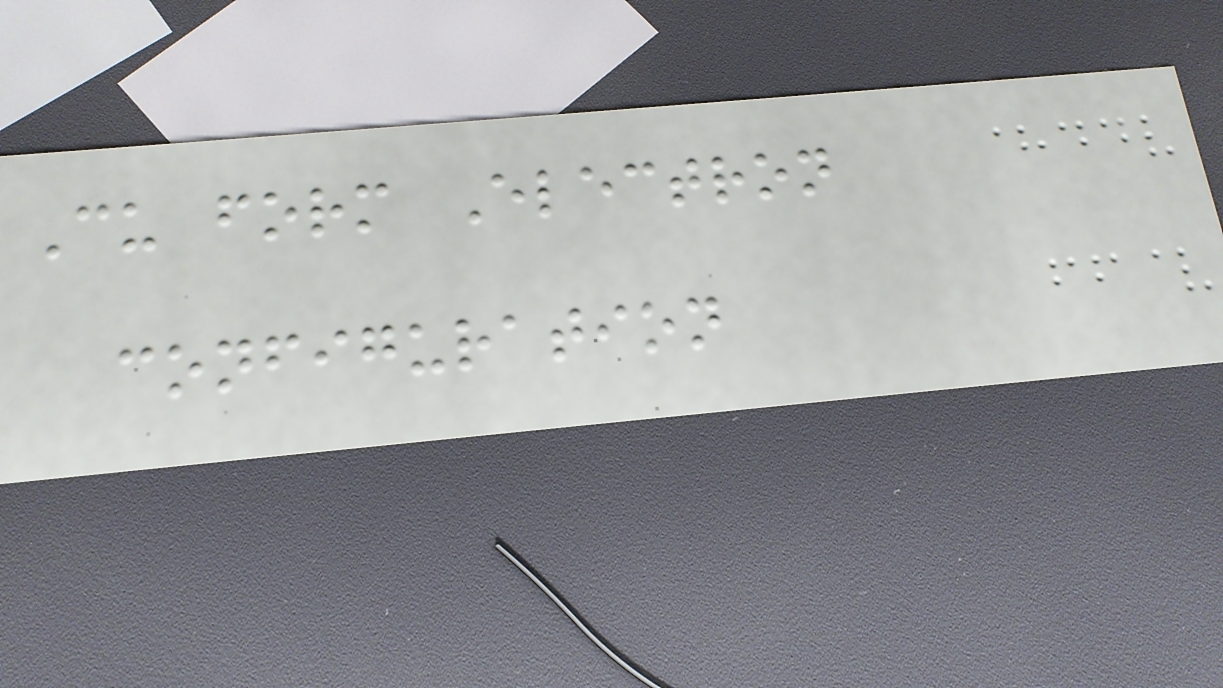Cu form Electron
configuration
